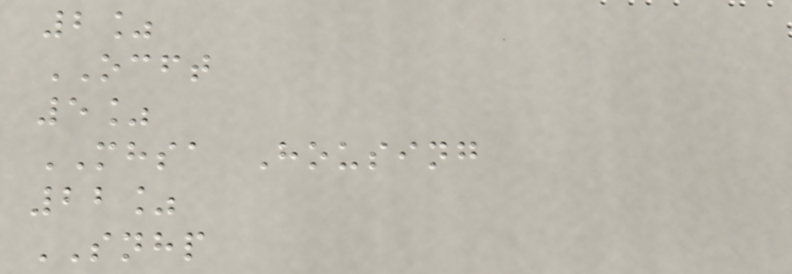2%
OCFT
5%
MHSA Housing
22%
SNHP
